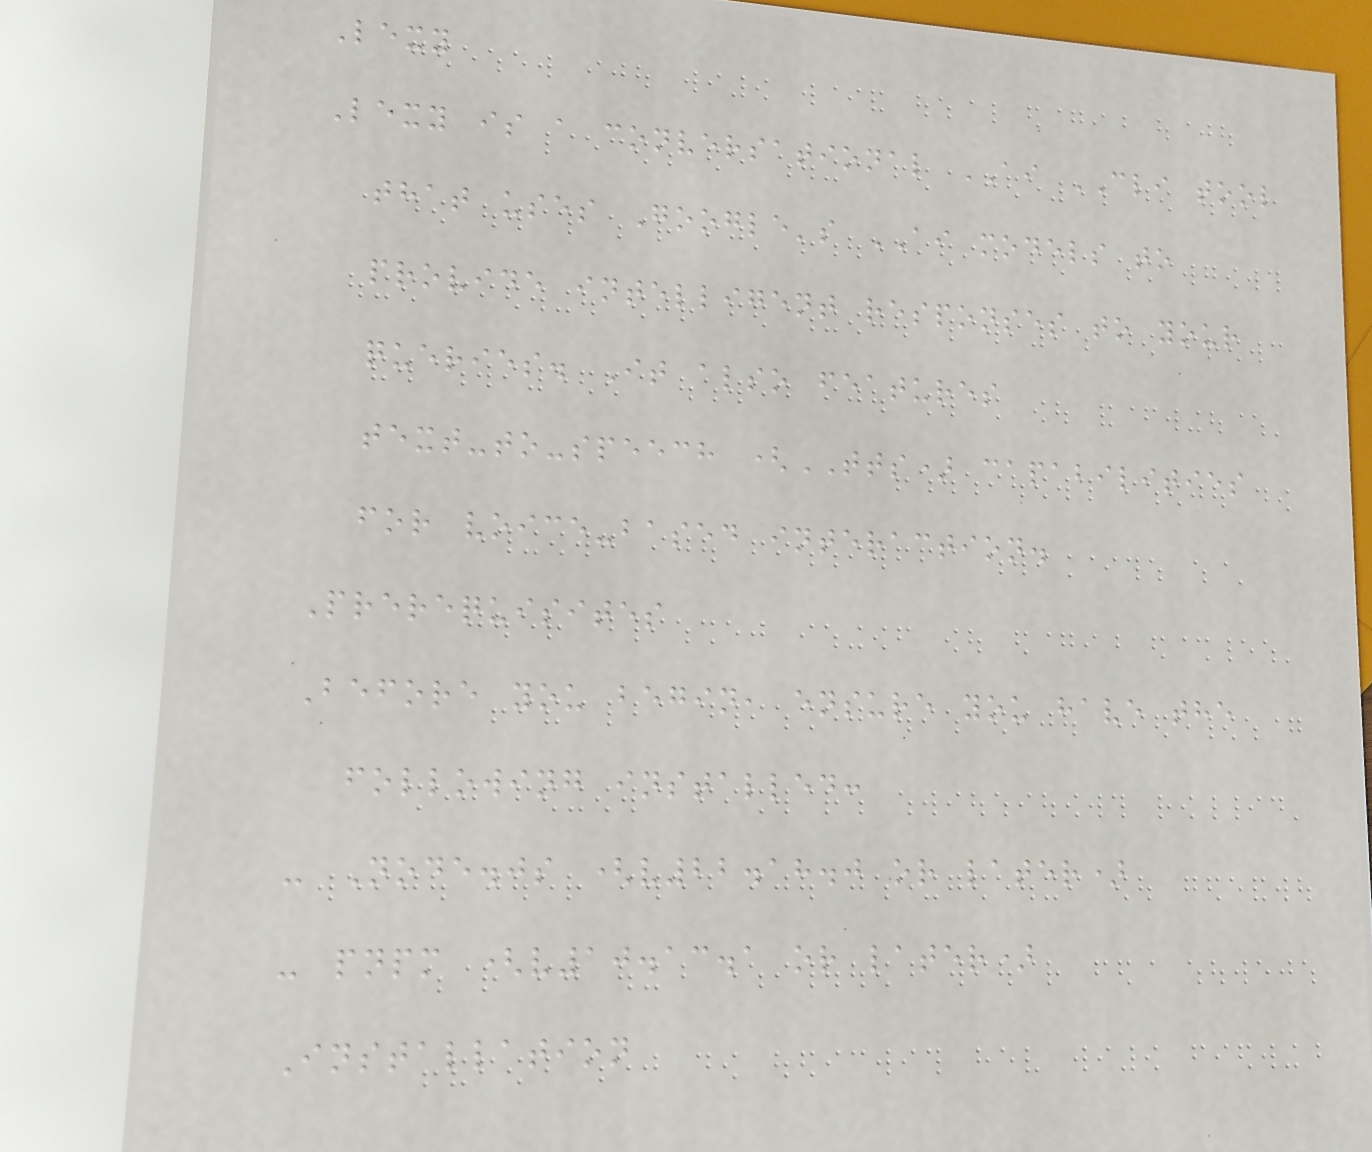Lexy
Lexy is a conversational AI CLI tool
that uses Google's AI models to
provide intelligent responses to your
queries. It also features
text-to-speech (TTS) capabilities
for voice-based interaction.
Prerequisites
Before you begin, ensure you have the
following installed:
- Node.js (v22.18.0 or later)
- pnpm (v10.13.1 or later)
Installation
